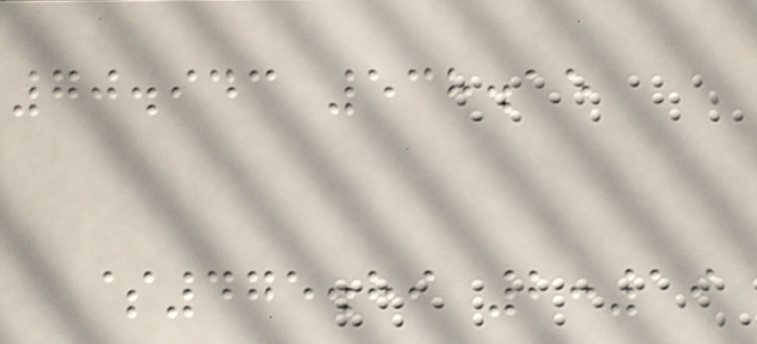70.943 538.15
$475.89 2:19
